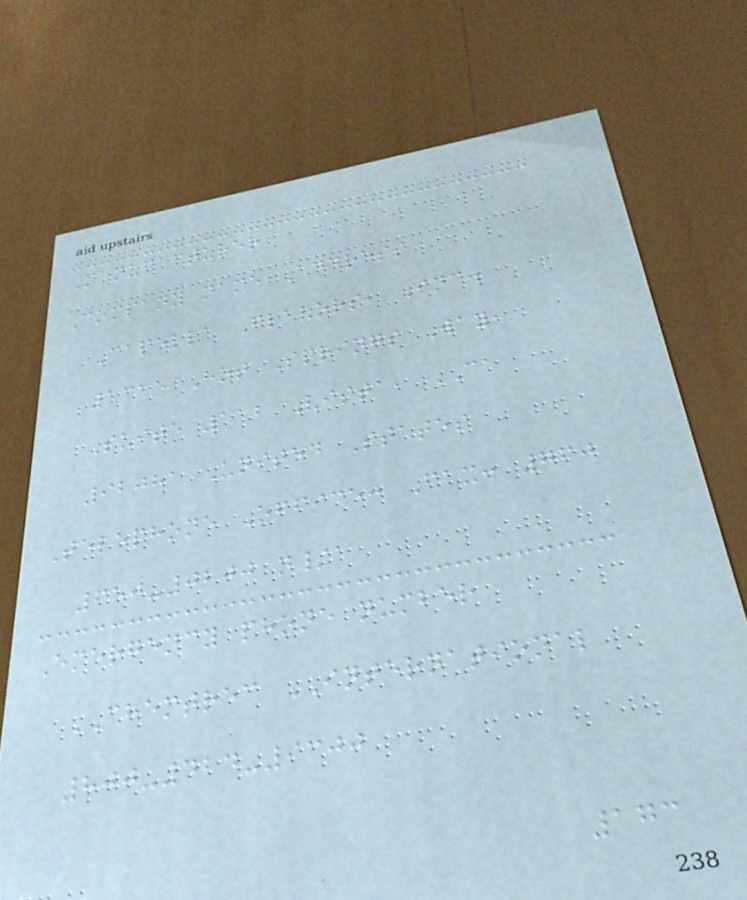Manufacturer
Company name Address
Capella Flavors, Inc.
1315 Hot Springs Way,
Suite 112 Vista, CA
92081 United States
Telephone Office: Fax: 760
650-0200 n/a
Emergency phone number
CHEMTREC INTERNATIONAL
800-424-9300
173
